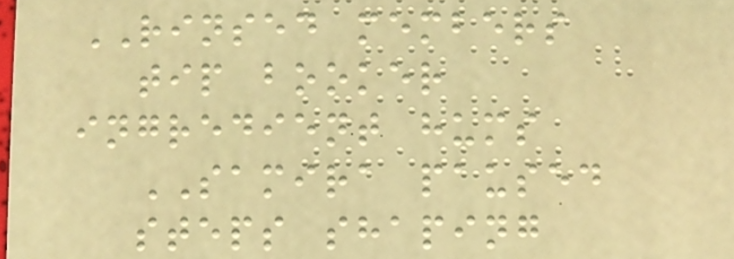RINSED members
tip booker
ingredient hums
SAMIRA paused
steps shaping
